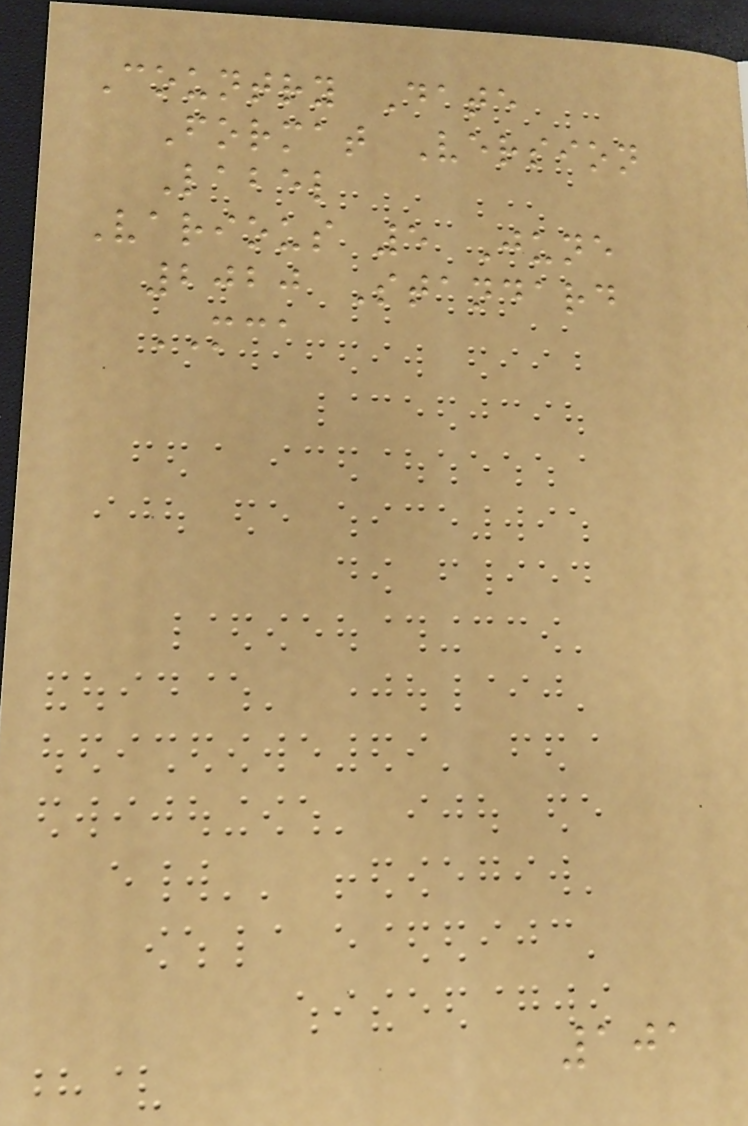Country Date
Format Version
Label
Various 5 June
2020 Standard
MCA
101
